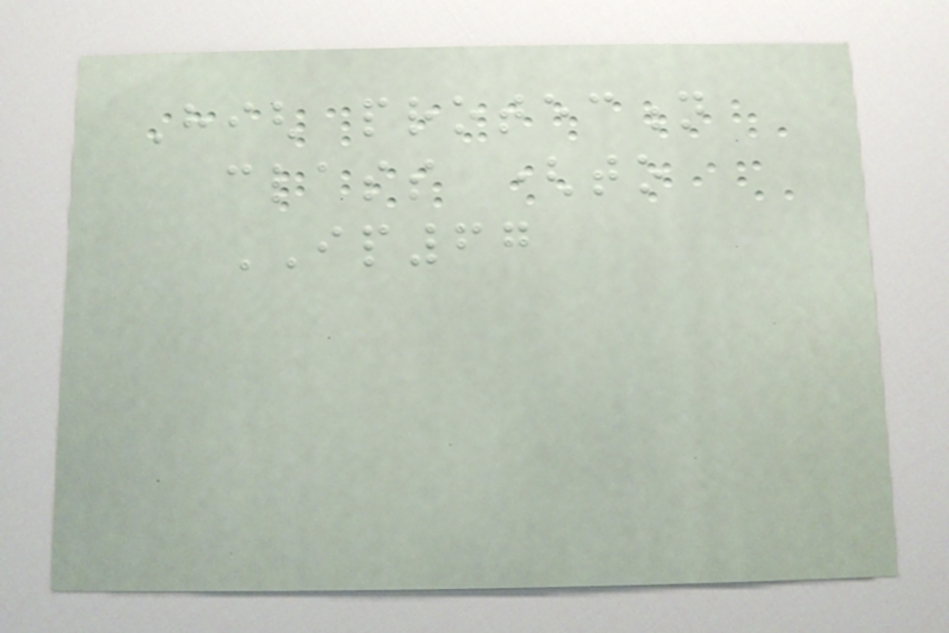High protection
class (to
IP67
